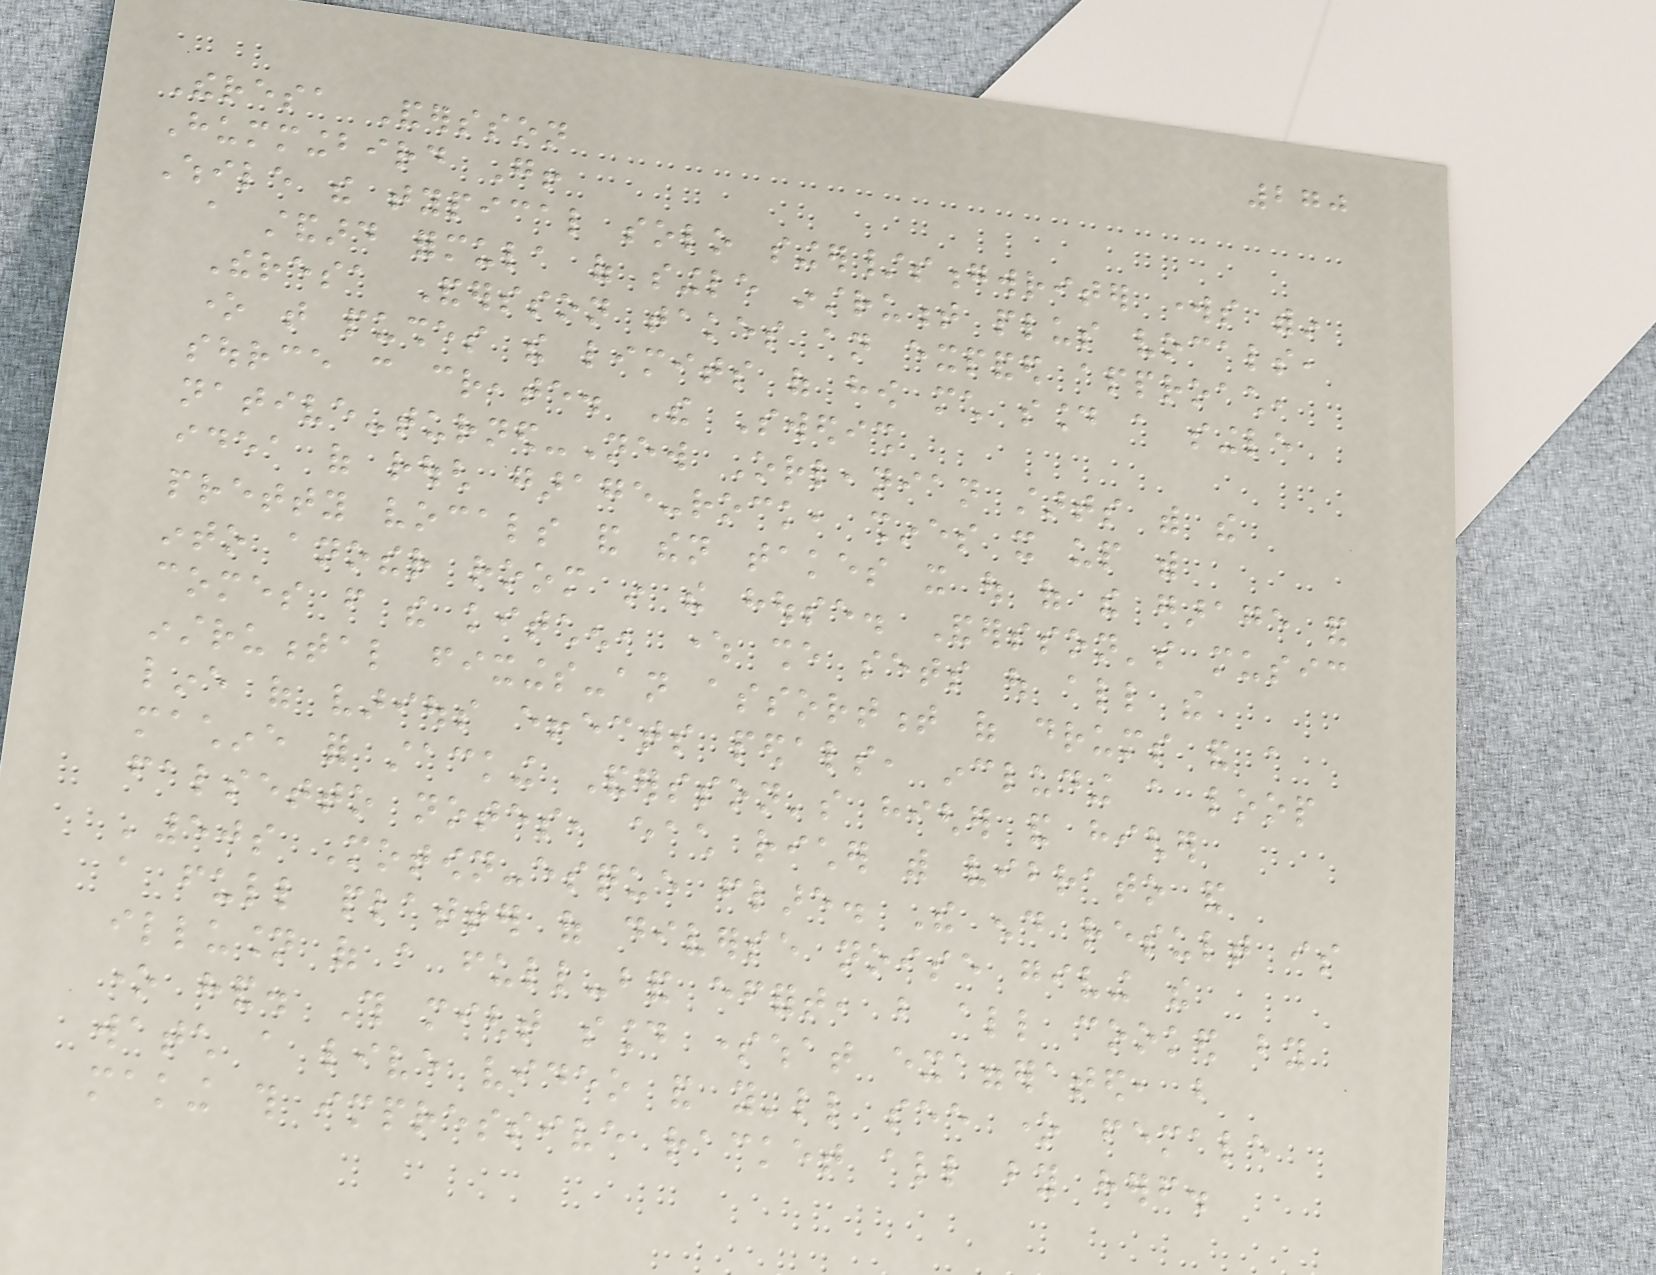270
Theresa Andersson
Hummingbird Go!
While the typical solo singer/songwriter works within
a standard formula of single instrument plus vocals,
Theresa Andersson takes an expanded approach,
one that pushes the limits of how much sound a single
source can create. The Swedish
native-turned-New Orleanian starts with the
idea of rough garage-rock, shines it up with
pretty vocals and then takes it out of the garage and
into another room in the house. Andersson's music
comes from the kitchen, where she sets out all the
instrumental fixings-an assortment of drums and a
line of various effects pedals, including a loop
machine for stacking Andersson's higher and higher
falsetto notes, each richer with vibrato and
'50s Motown-esque flare. The end result is
a full platter of diverse noise giving the
illusion of a full-band effort, but all cooked by
one hand. This might sound somewhat exaggerated, but
watch a live video and you'll see one female
making this impressive racket all by herself.
